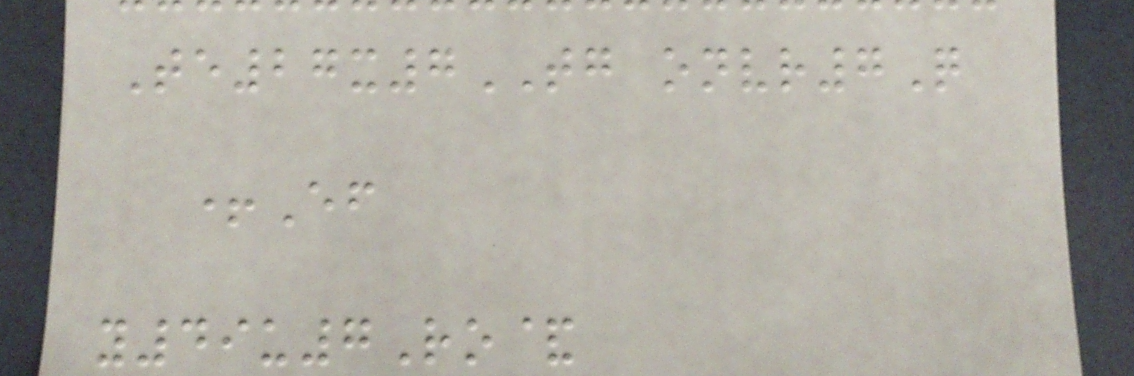Te27x7TG onvr7Q
+Ef
y49u7Ro&
